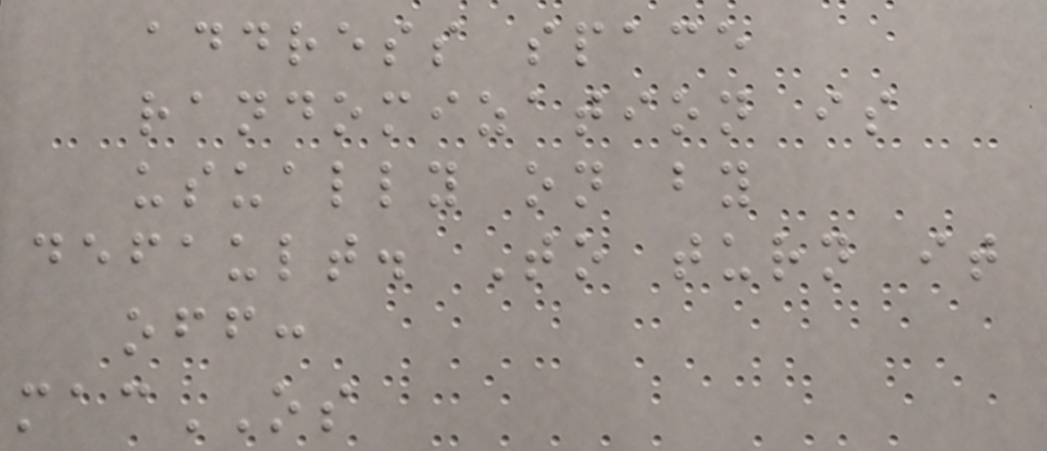address space
randomization is
usually on by
default. To turn it
off:
macOS
